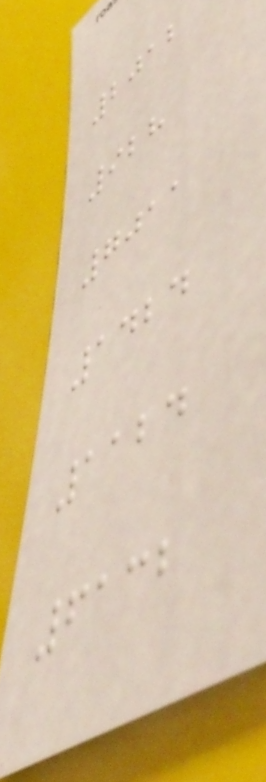2012
928
7011
1424
1124
6132
